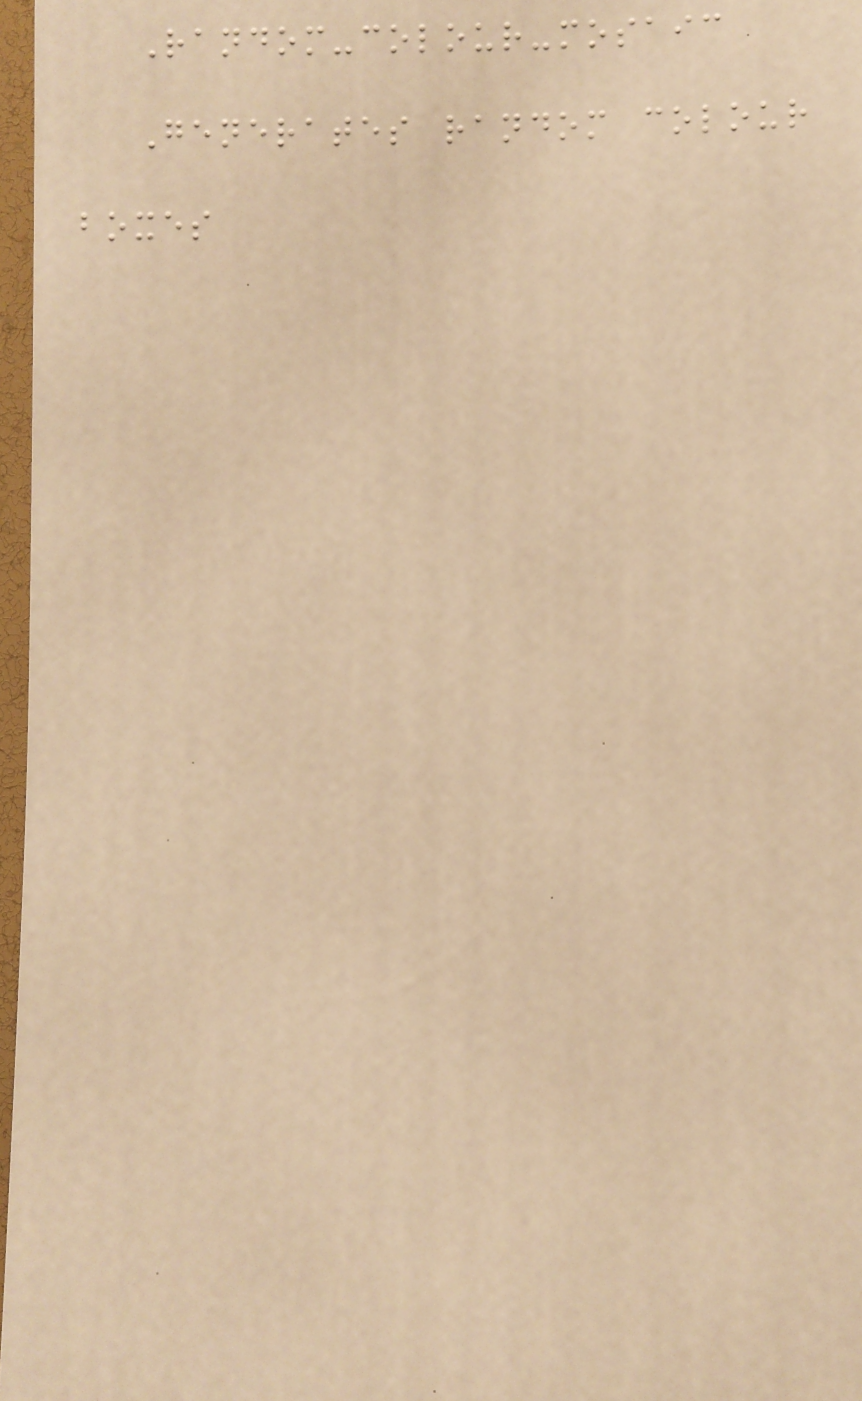Random-colour-mosaic
Generates random colour
boxes
